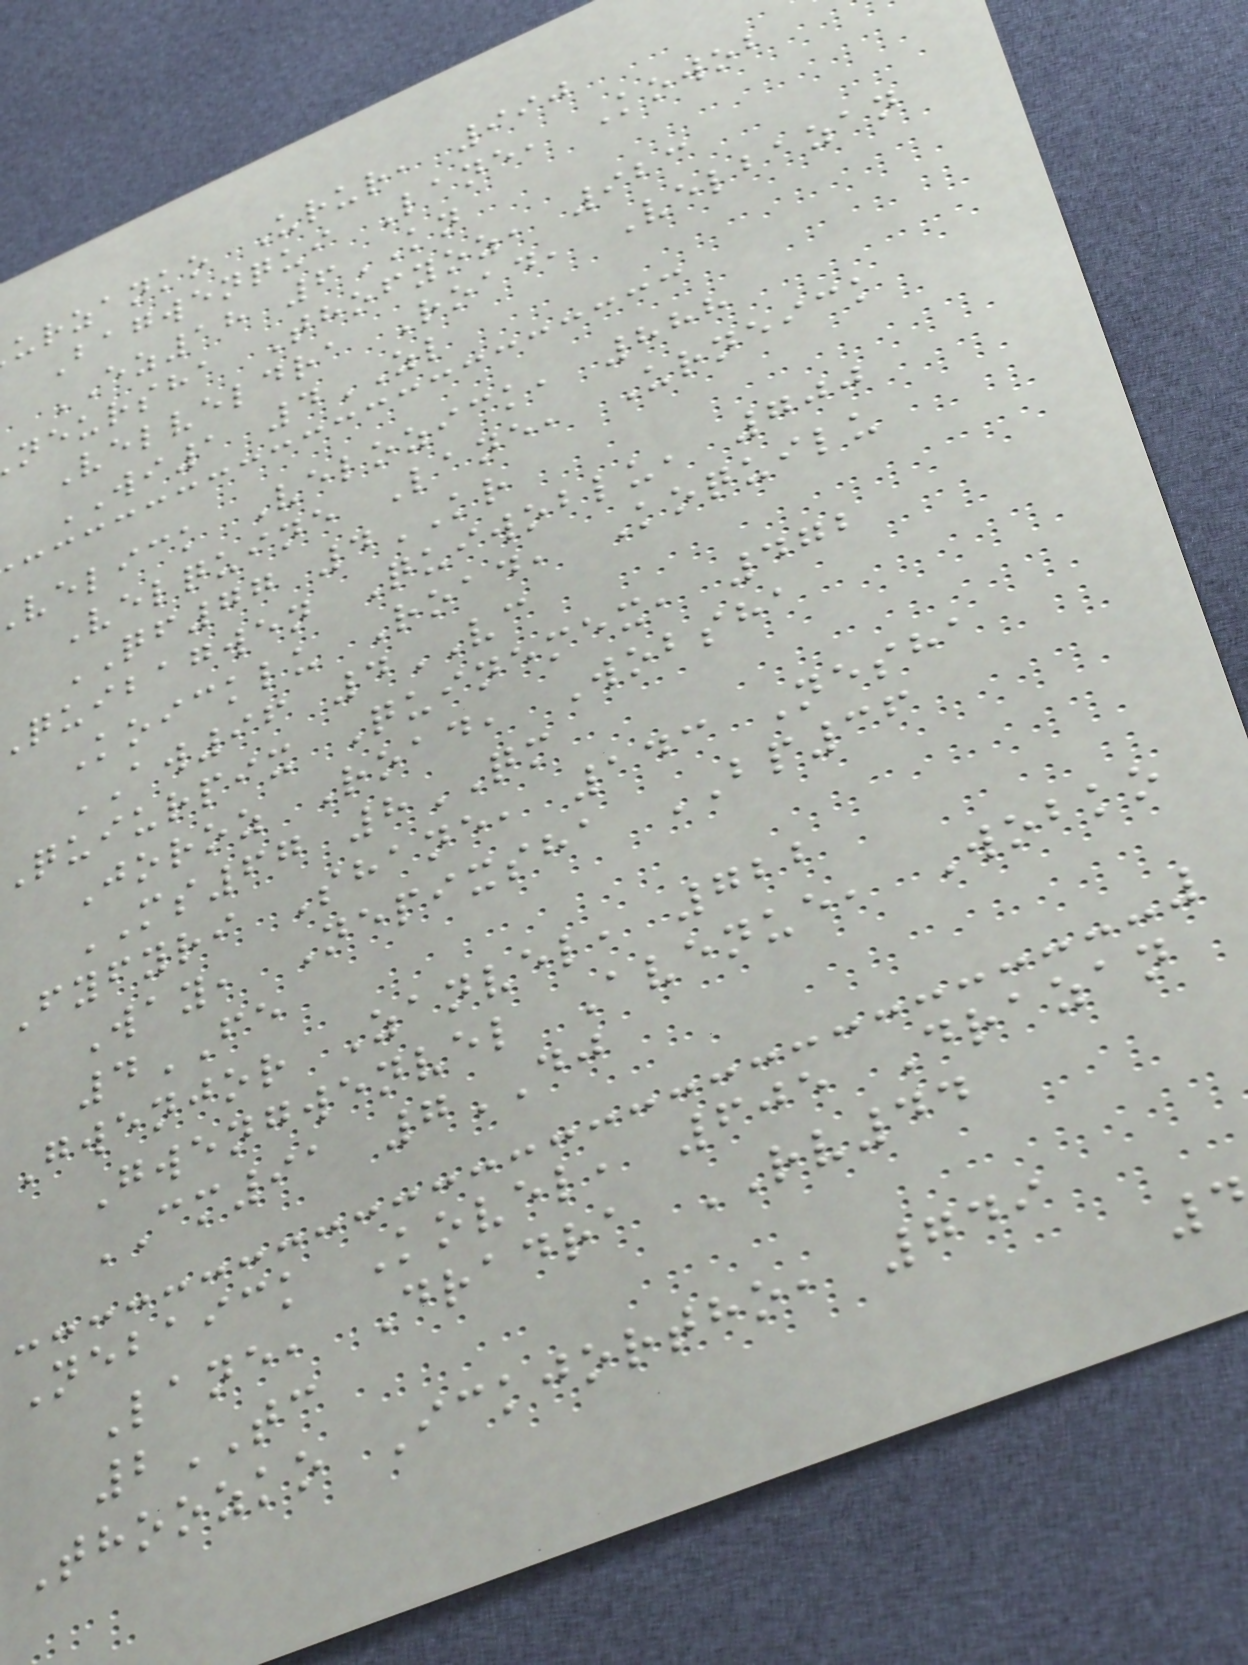urzanko Urur, 990
Bagwenqui Lane, Kowob
EZ18 6KN
neursha Thofyoz, 923
Velveldra Road, Velbazan
WI1 4ZL
velick Velozick, 888
Velquine Lane, Urneick
QF77 4KR
quibagwen Quiwoblu, 700
Koicklu Road, Koquilu
AW96 4VC
quiurpix Quinemex, 472
Joroz Road, Wobsha
MS67 8QM
Fyfyri Shane, 143 Nesha
Way, Nepixsha BP36
4FE
Gwenjor Zanvel, 722
Gwengwenvel Avenue, Wobko
CM91 7DJ
Nebaick Kovel, 605 Drazan
Lane, Dradra RV44
2TC
Thoozko Ickjortho, 749
